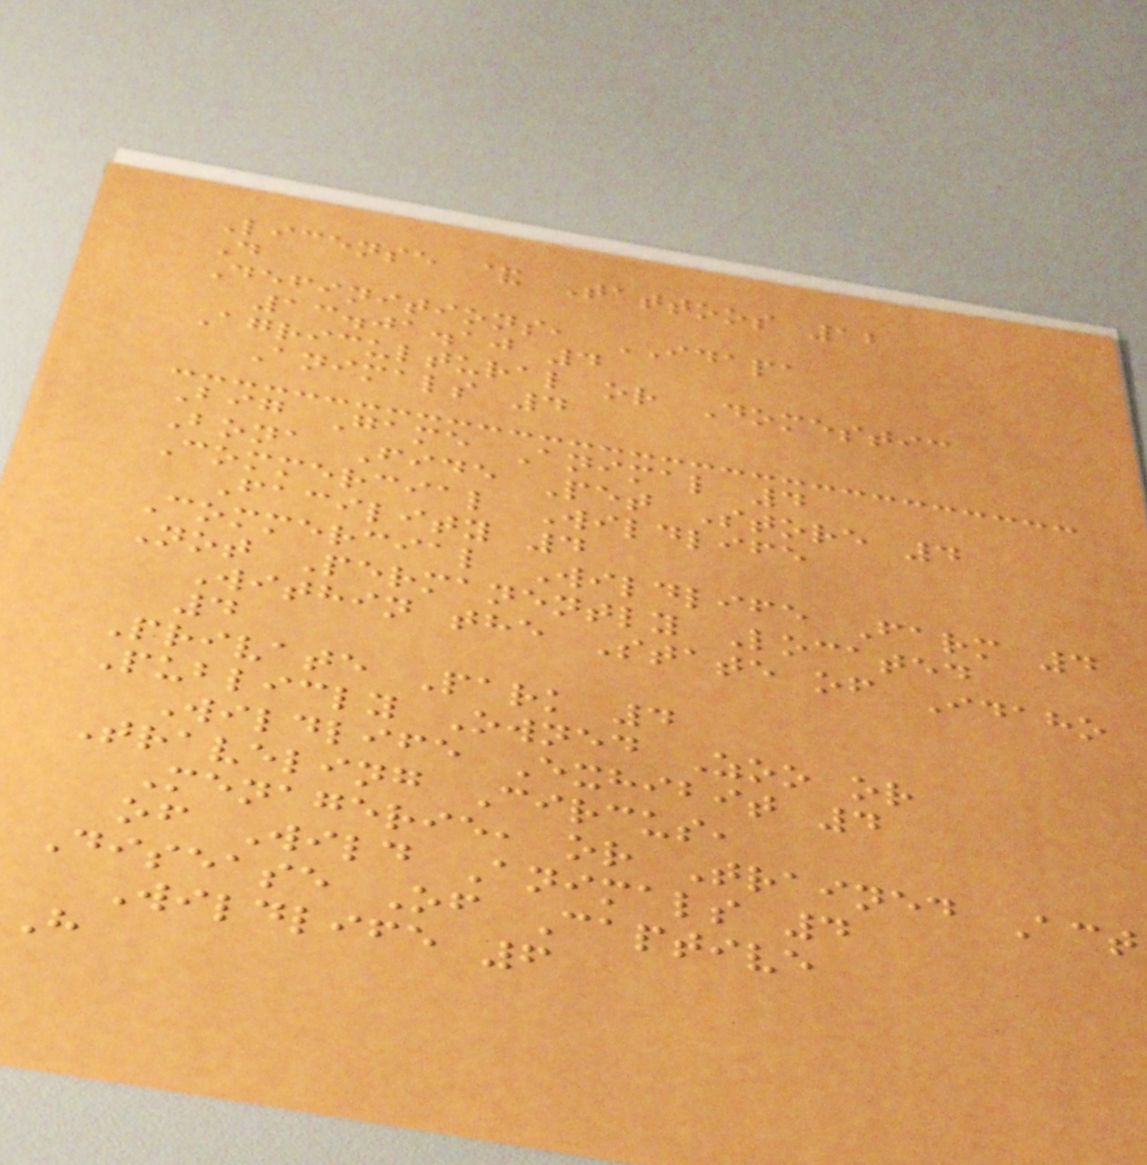License & Tattoos 12
D
Definitions, IDAPA
13.01.10 4
Agricultural or Domestic
Animals 4
Big Game Animal 4
Bona Fide Pet Store 4
Commercial Wildlife
Facility 4
Commercial Wildlife Farm 4
Not Permanently Located
Within the State of Idaho
4
Private Park 4
Publicly Owned Zoo or
Wildlife Exhibit 4
Traveling Circus,
Menagerie, or Trained Act
of Wild Animals 4
Disease Of Captive
Wildlife 6
H
